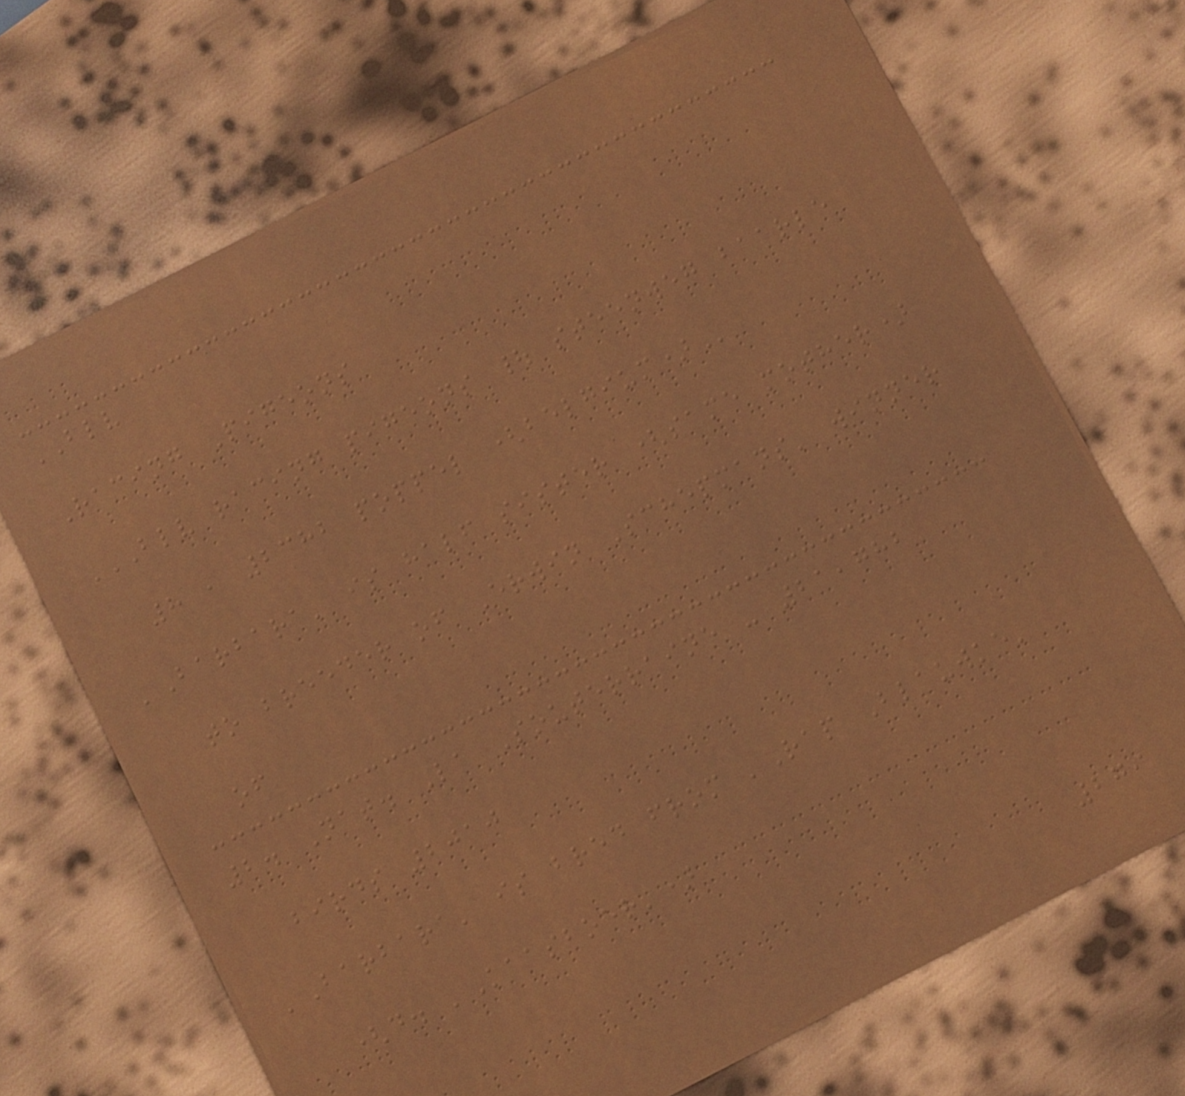BLV
Racing Pigeons
BLV RACING PIGEONS | STEENWEG BAARLE
8 , 2382 POPPEL (BELGIUM)
'Barbara' is half sister (same mother)
to breeder of Erwin Schepmans' winner
of
2. Nat. La Souterraine - 21,782
birds 2010
'Barbara' is bred from 'Rap Blauwke'
(d. 'Kaasboer')
279
